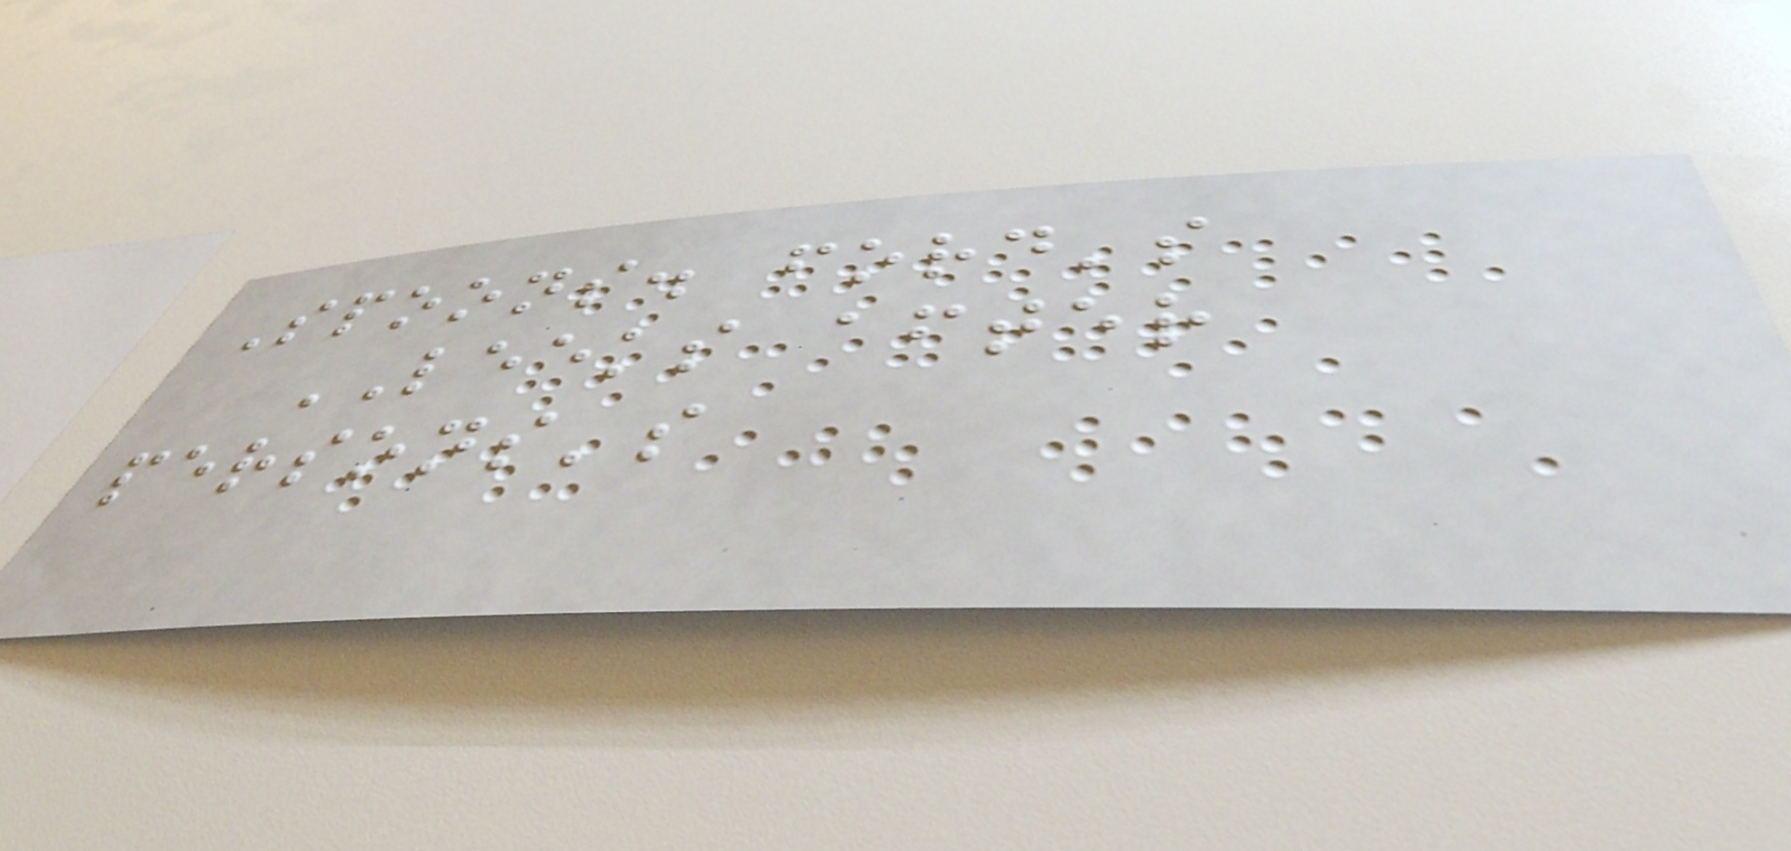Spoons. ford's
LEEKS after
persons's
